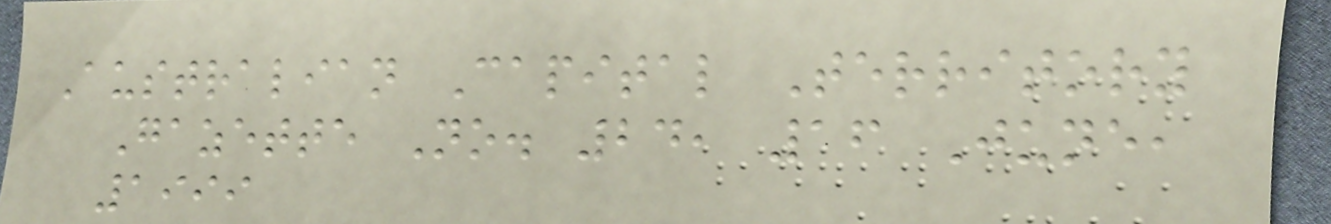Australian Capital Territory
Gazette No. 24, 16 June,
1999
